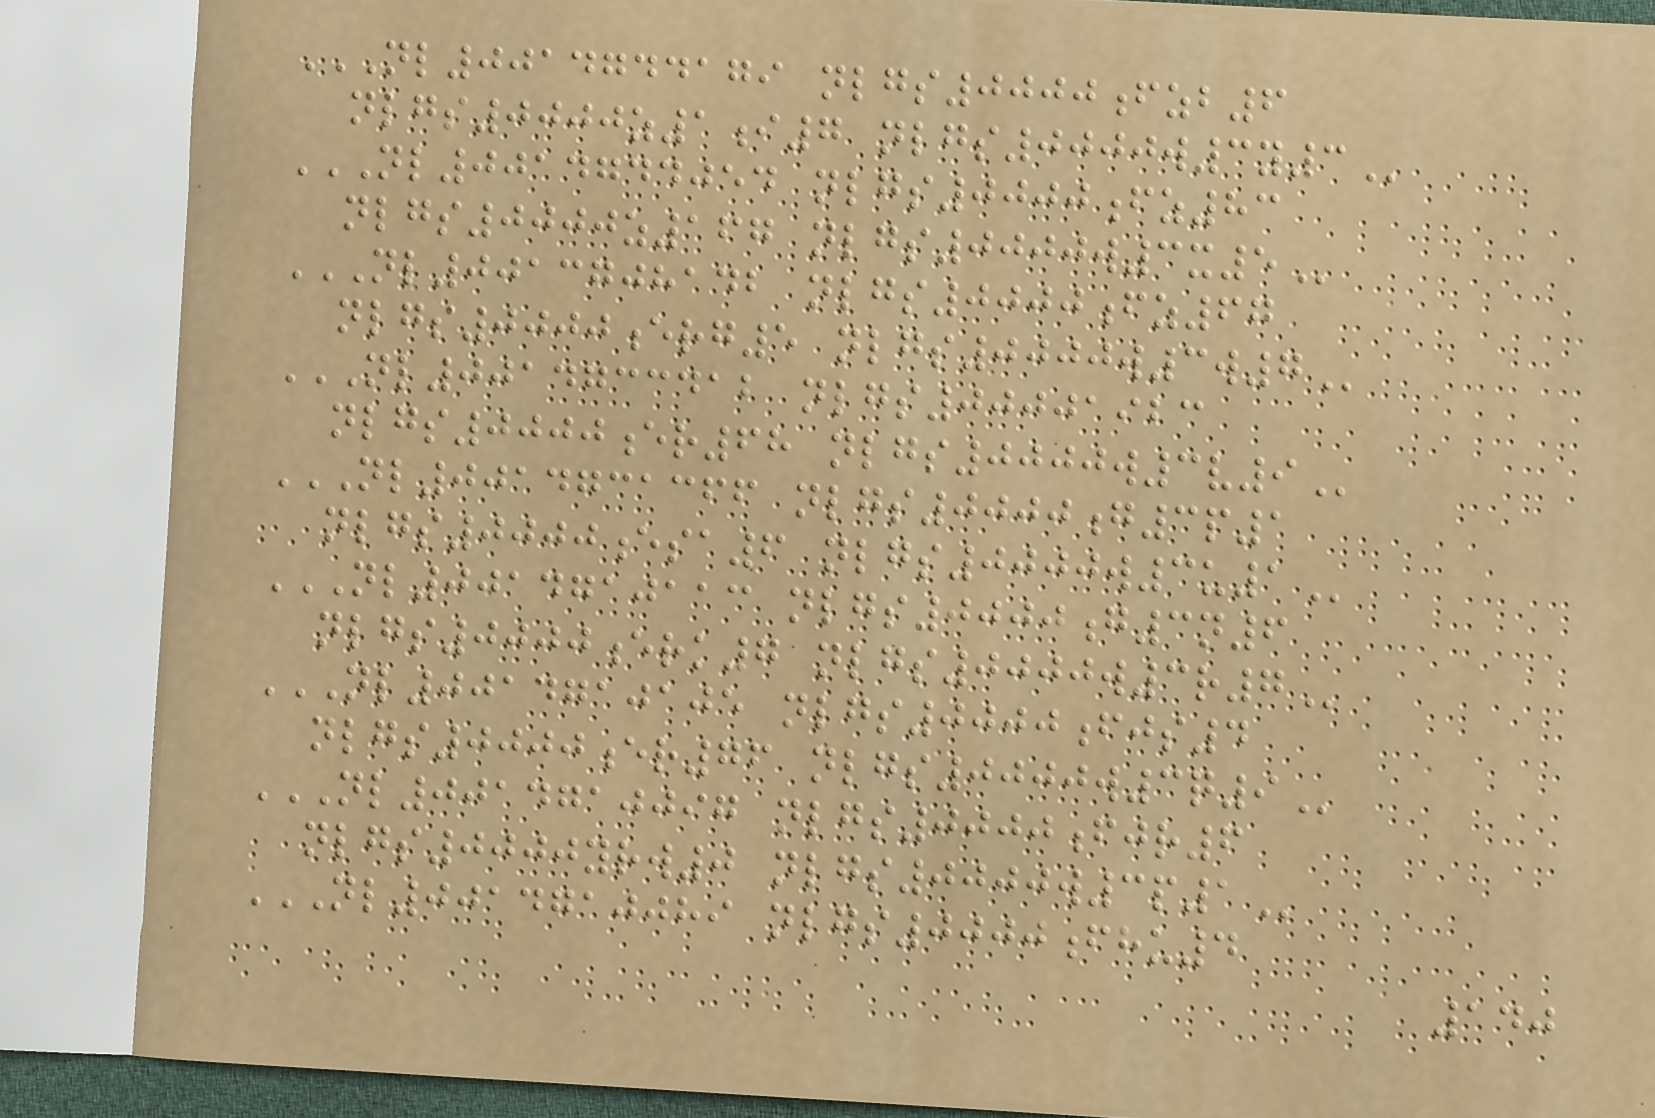NL0014744179 NLGS0000FZB6
NLGS0000Z1I7 NLGS0000W3Y3
NL0014744054 NLGS0000FZ83
NLGS0000Z167 NLGS0000W3X5
NL0013708142 NLGS0000FZ67
NLGS0000ERG5 NLGS0000W3W7
NL0014733412 NLGS00001923
NLGS0000ER68 NLGS0000W3V9
NL0014731366 NLGS0000G3P1
NLGS0000ESA6 NLGS0000W3U1
NL0014710113 NLGS0000G3N6
NLGS0000ERK7 NLGS0000W3R7
NL0014710105 NLGS0000FJS4
NLGS0000ER76 NLGS0000W3Q9
NL0014710097 NLGS0000FJR6
NLGS0000YRW0 NLGS0000W3P1
NL0014710089 NLGS0000FHU4
140
